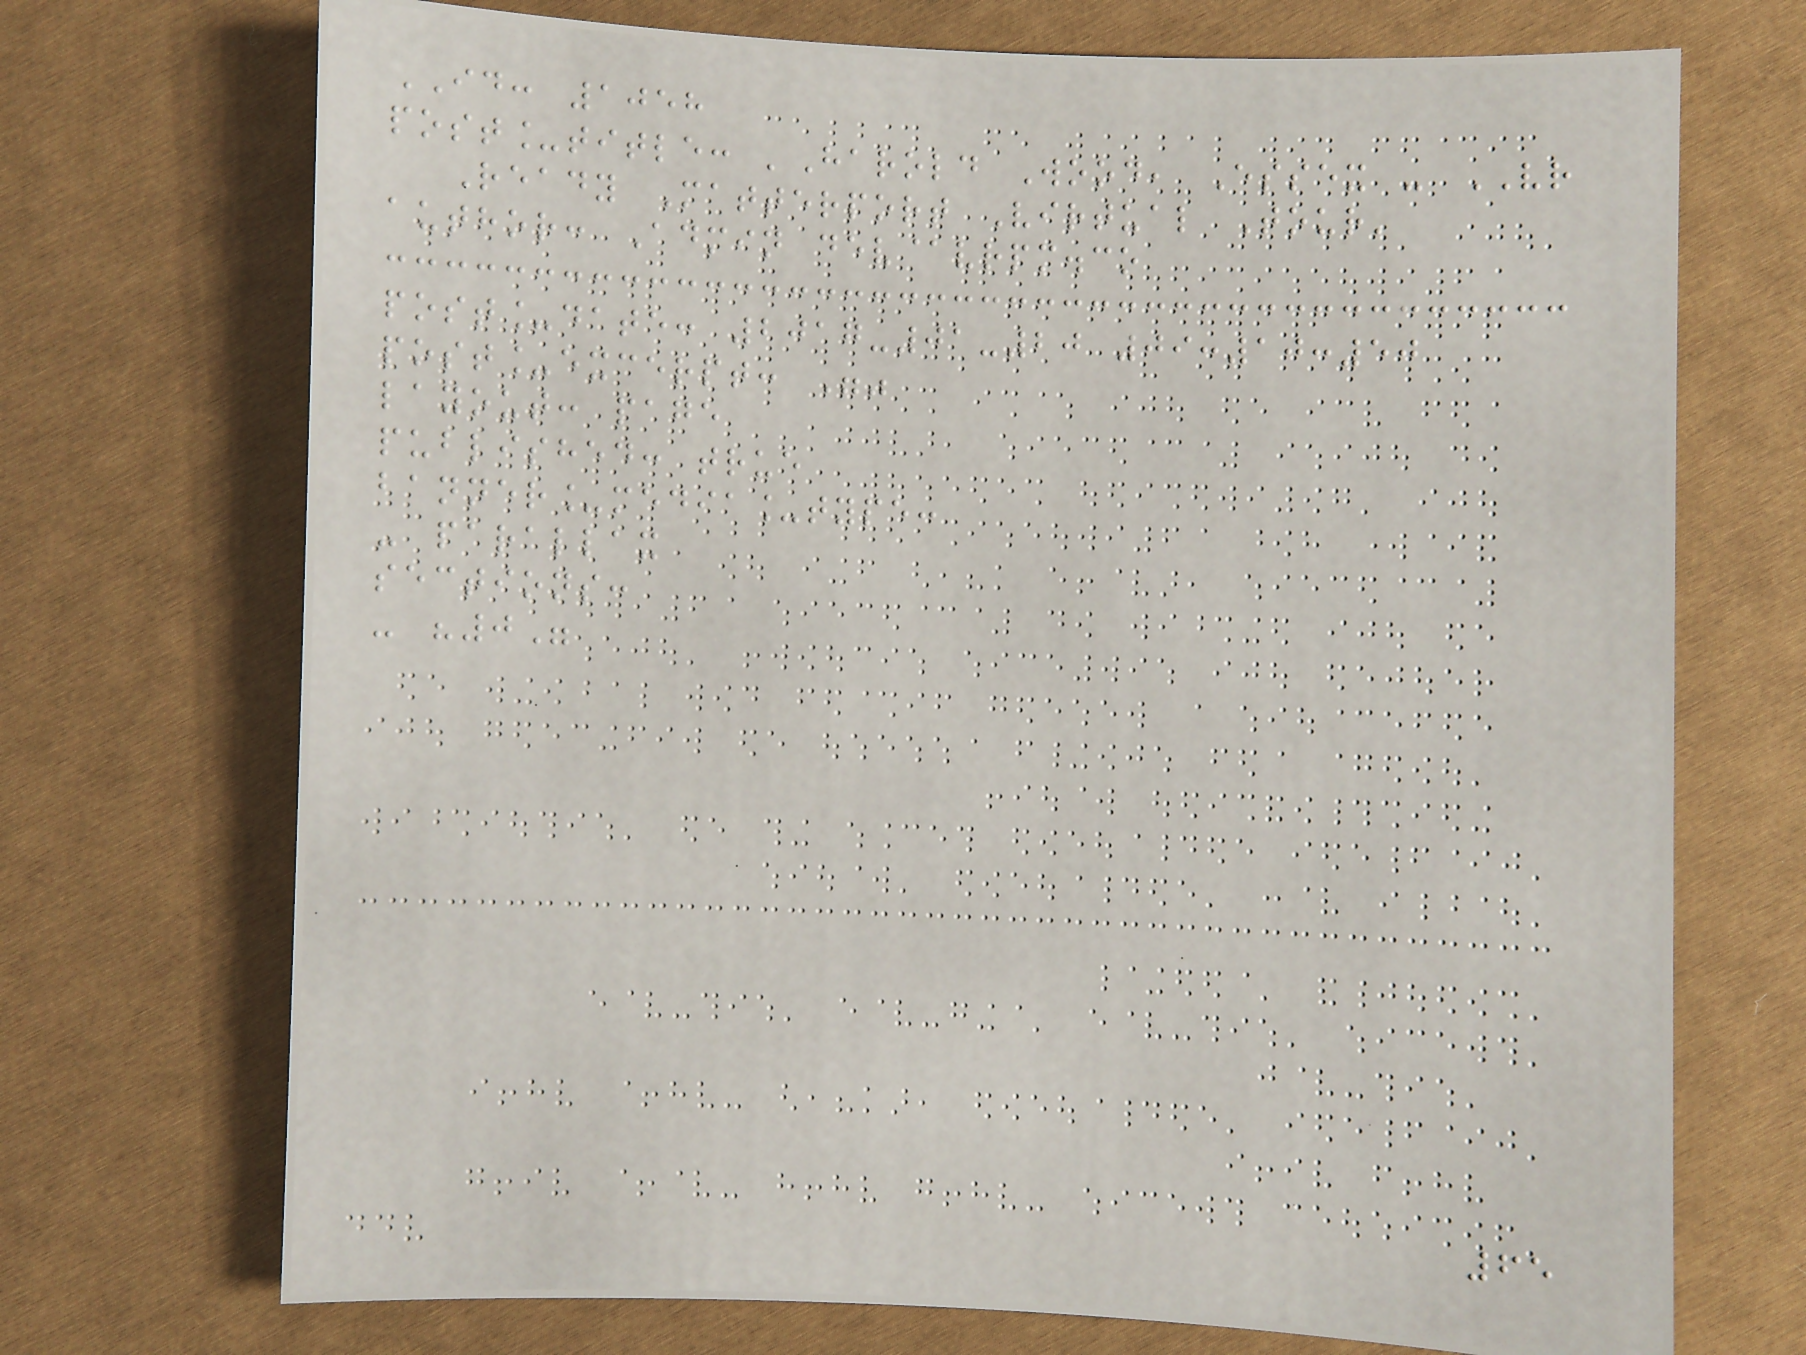ID: 1058
post_title: 'Harold Wood, Essex - VR
Ready Matterport Virtual Tour'
author: Admin dev@vrpm.co
post_date: 2017-01-20 09:10:50
post_excerpt: ""
layout: page
published: true
banner_media_type:
- parallax
sections:
- "0"
65
